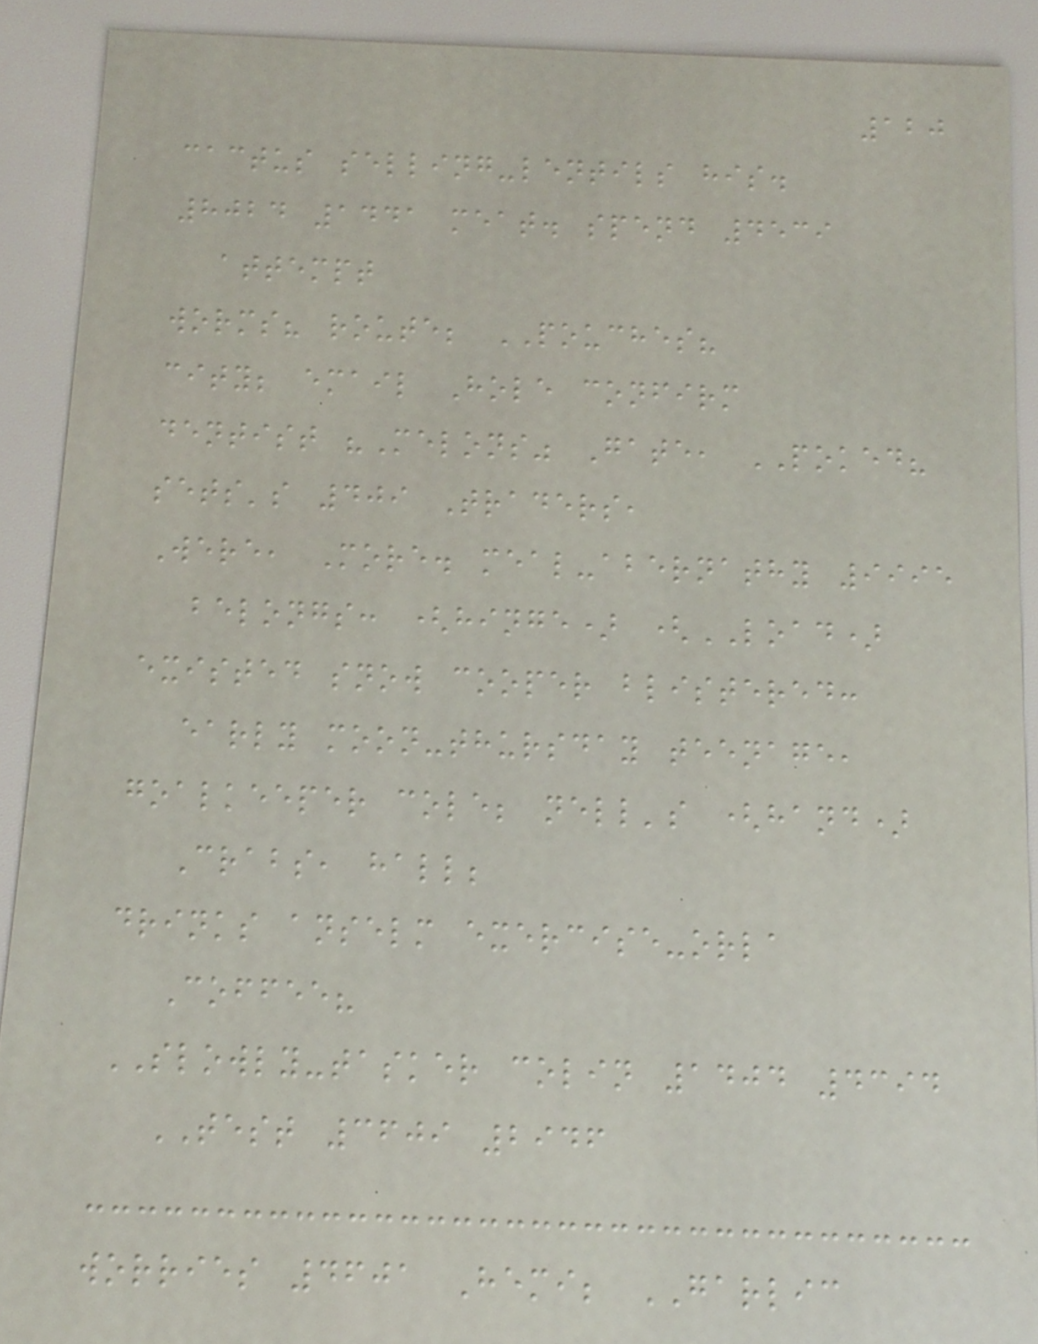120
cactus selling-lentils his.
8024 1441 meat. spend 4539
attempt
worms? route; POUCHES?
city; email Hole confirm
dentist "Melons" Gate, POKED?
sets's 409 Traders,
Were, More. meal-abernathy 9995
belongs: (hinge) (LOAD)
existed snow cooper blistered:
early moon-thursday teenage,
goalkeeper cole; nell's (hand)
Crabs, hall;
drinks anselm exercise-orla
Coffee?
SLOWLY-tasker colin 1404 4394
TEST 3609 2946
worries 4601 Hemi; GARLIC
